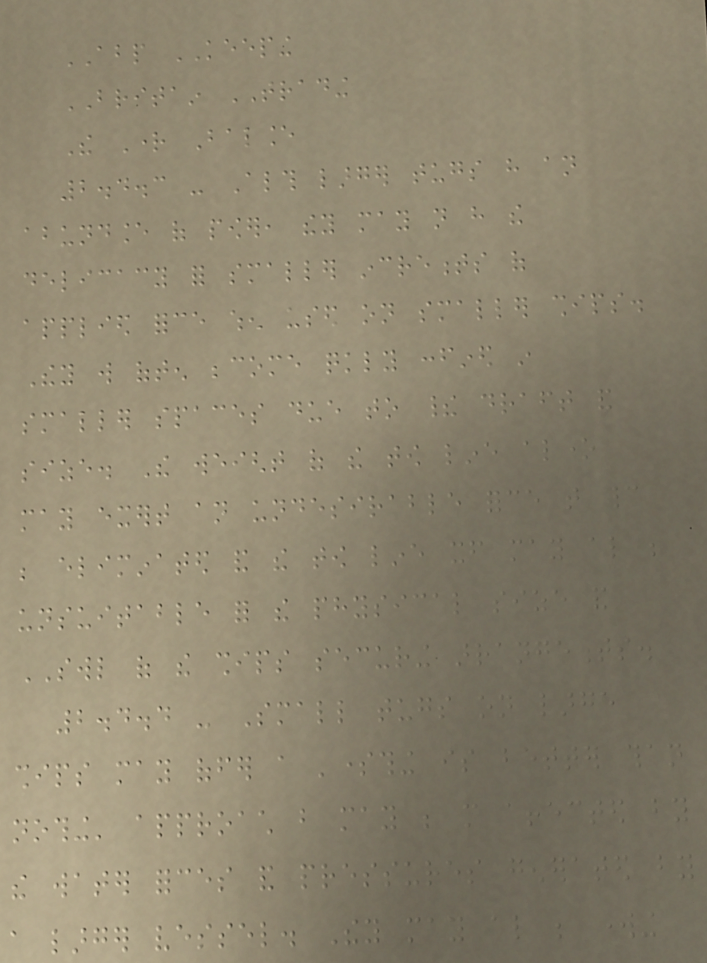ABP KEEPING
BRITAIN TRADING
The Right Balance
2.4.3 - Although larger tugs have an
abundance of power, they may not have the
delicacy for smaller increments of
applied force when used on smaller ships.
They will often become quickly confined in
smaller spaces due to their draft and
size. The weight of the tow line alone
may exert an undesirable force that cannot
be eliminated and the tow line itself may also be
unsuitable for the physical size and
SWL of the ships securing arrangements.
2.4.4 - Small tugs on large
ships may offer a 'something is better than
nothing' approach but may be more affected by
the water forces and pressures generated by
a larger vessel. They may also be working
